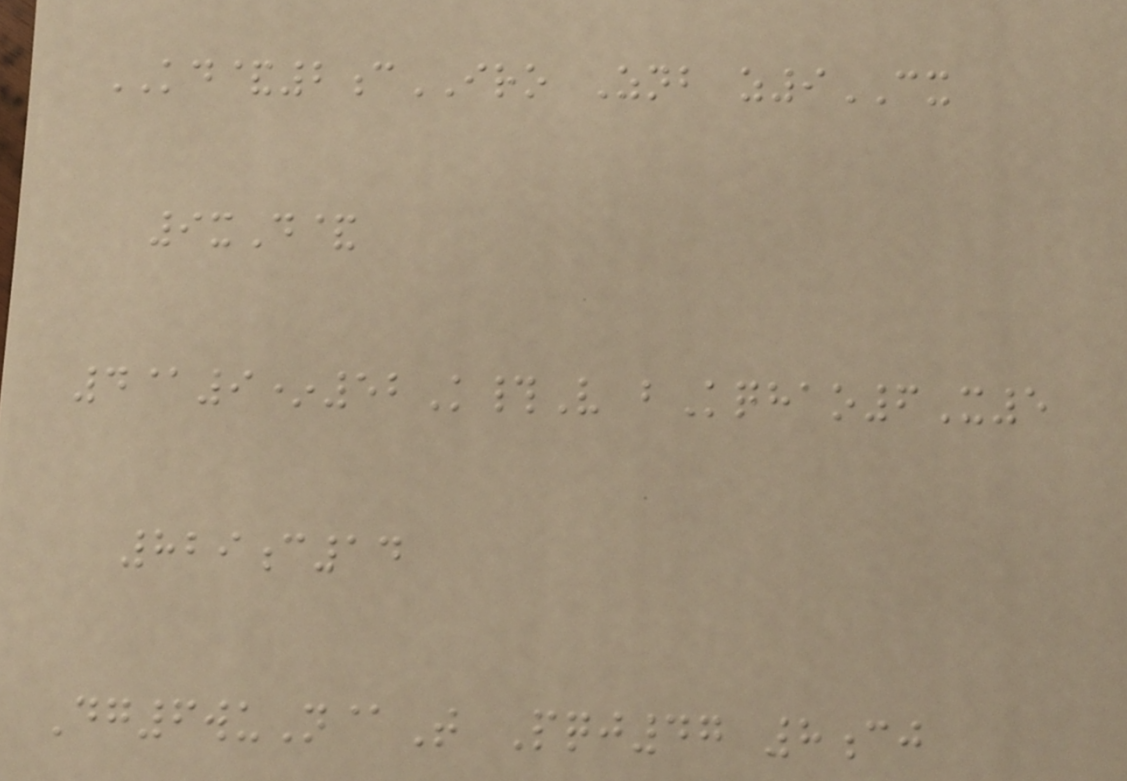KD&2cIRO Znb z9CX
9xD&
4@9*52K#V bKqhao6X5
829c14
Dg6wuN@T Pqj47 8cj
